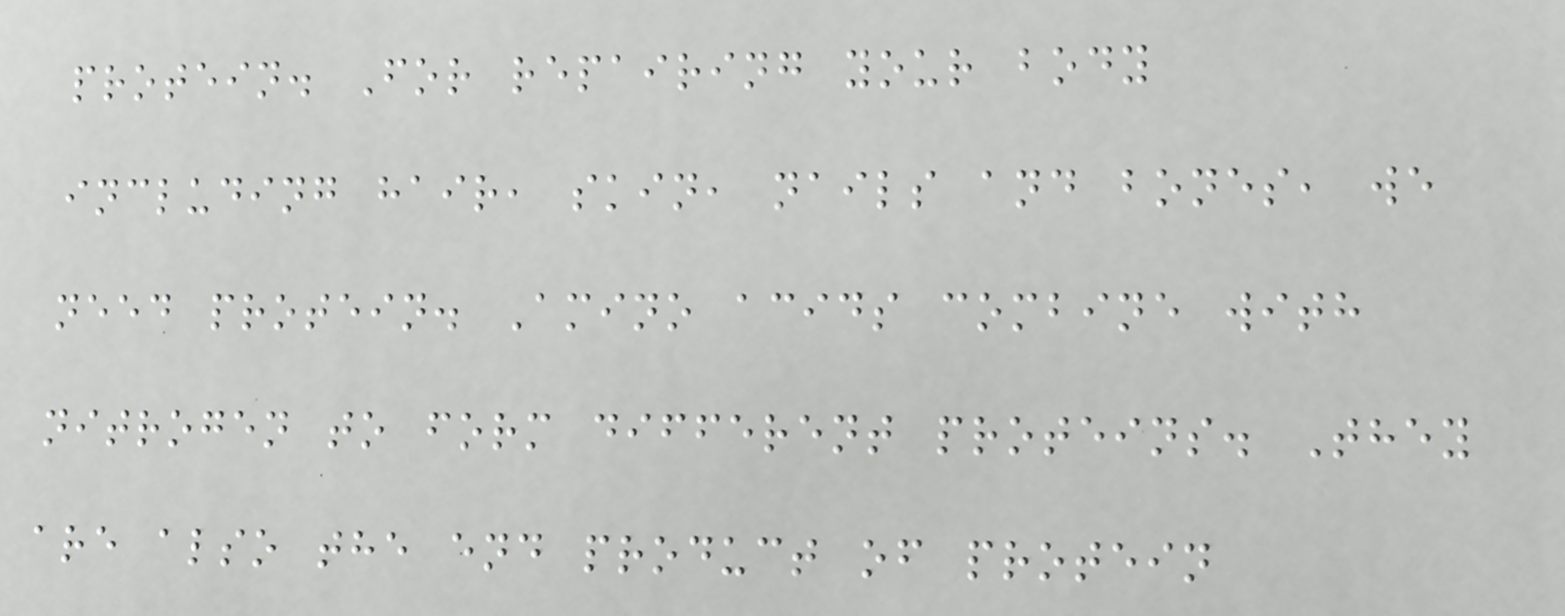protein. For repairing your body
including hair, skin, nails and bones, we
need protein. Amino acids combine with
nitrogen to form different proteins. They
are also the end product of protein
